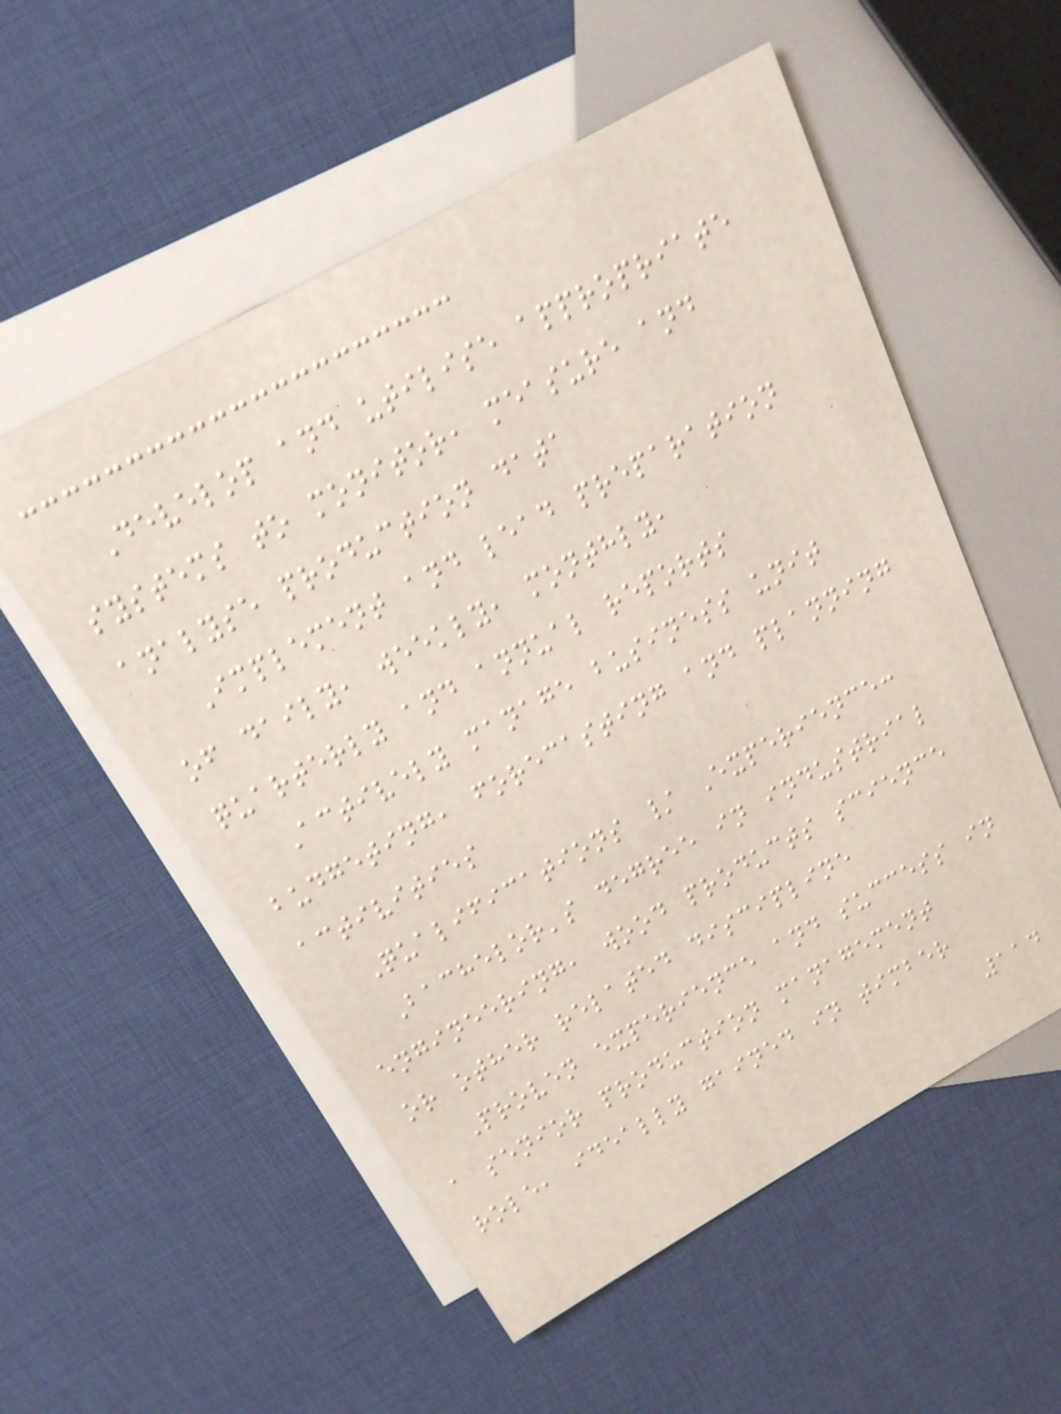Develop and utilise appropriate
systems to monitor, measure and
analyse production data
Implement and lead preparation
of daily, weekly, monthly,
quarterly and annual reports
Actively manage business unit
budgeting, forecasting and planning
activities
Qualifications / Experience:
Bachelor's degree in industrial
engineering, wood products science
or other related discipline
Proven experience and success in
a senior production management
role, ideally gained in timber
114
